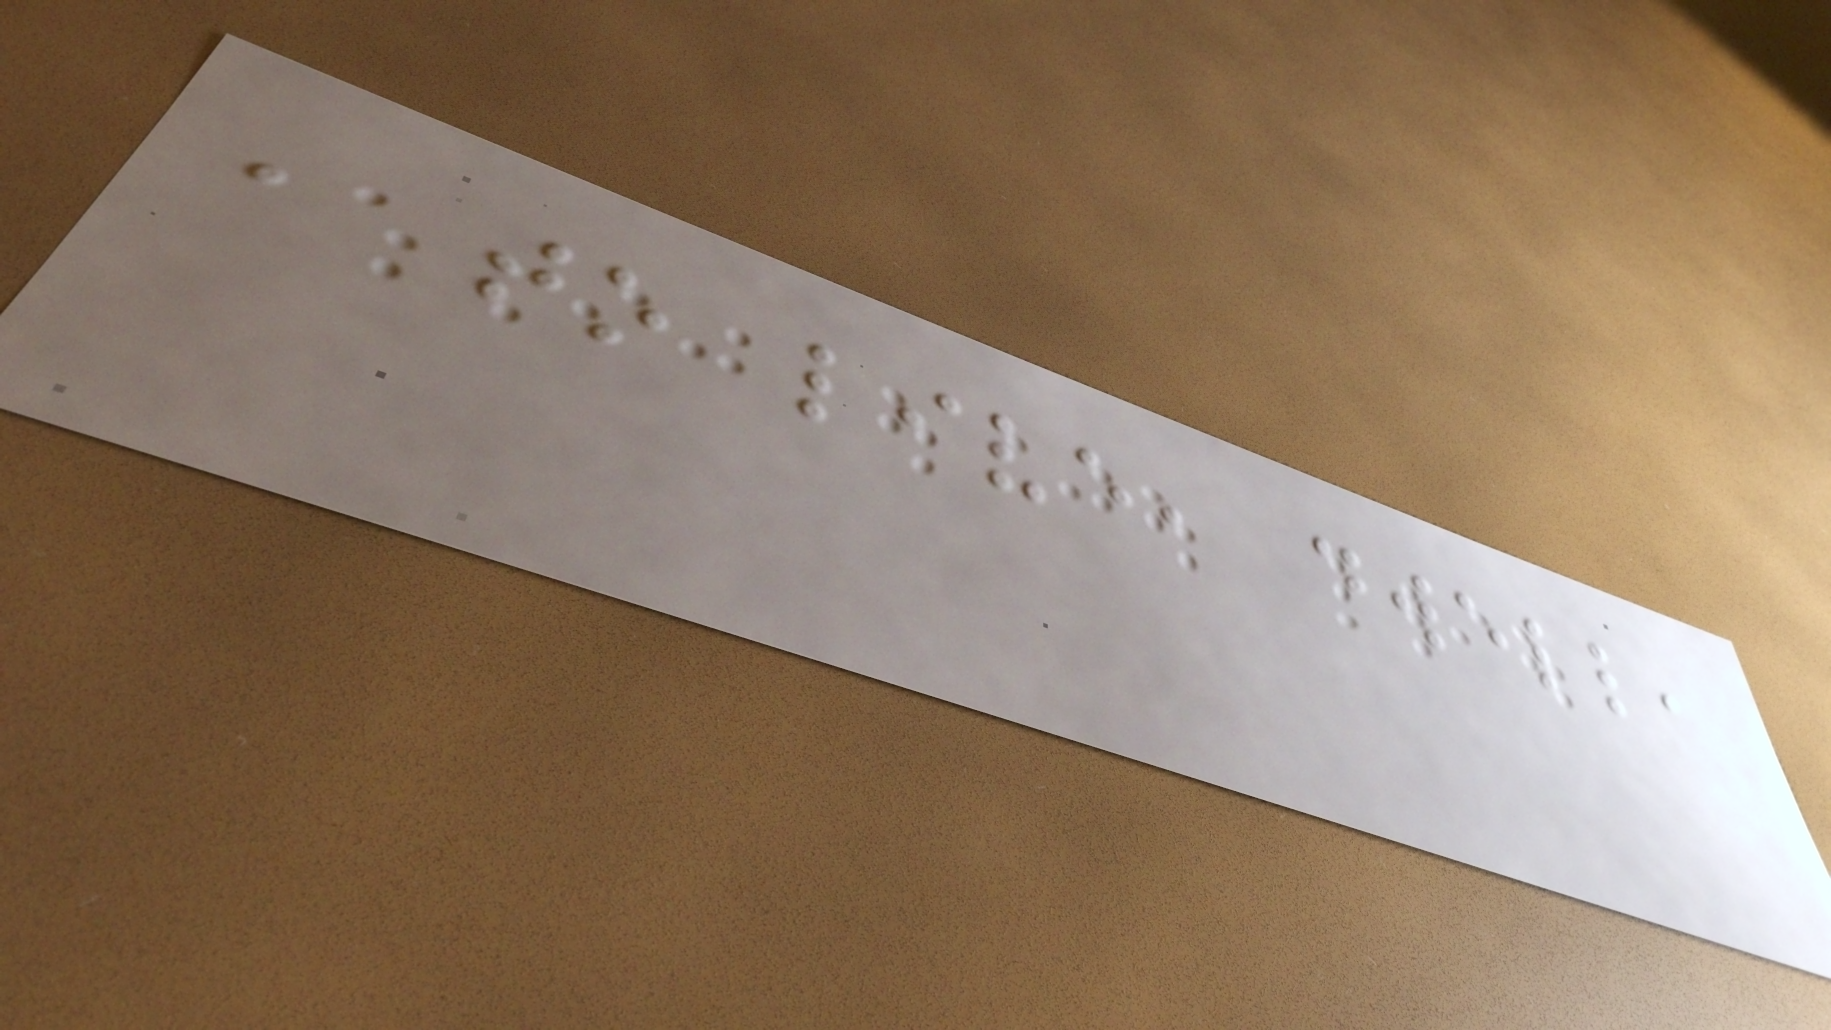, to live, dwell,
